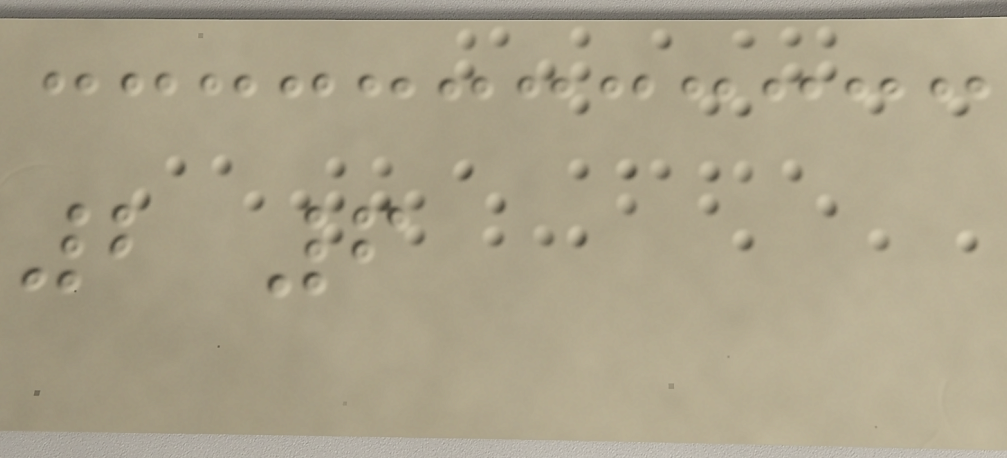2 6
